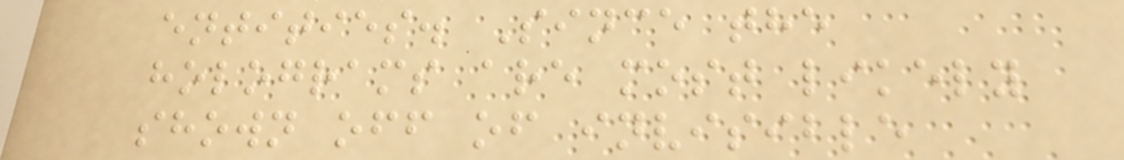entities. Since the
holograms are most likely
shown off of invisible
